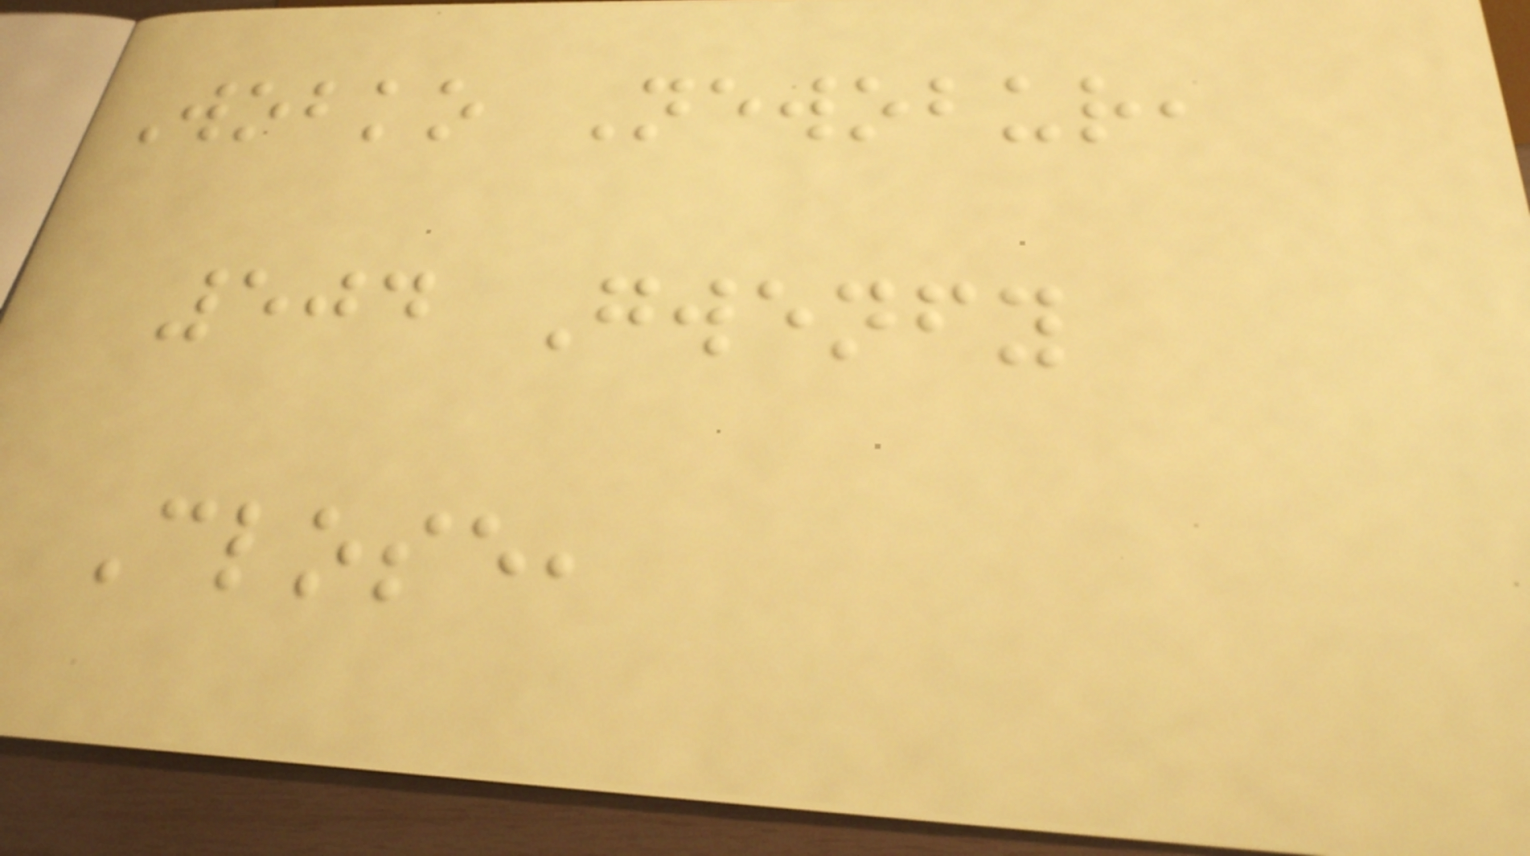Wobko Newobur,
504 Gwenfy
Close,
